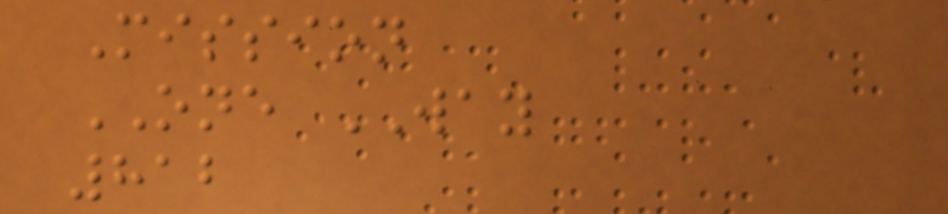Mission
ONE WAY
812
